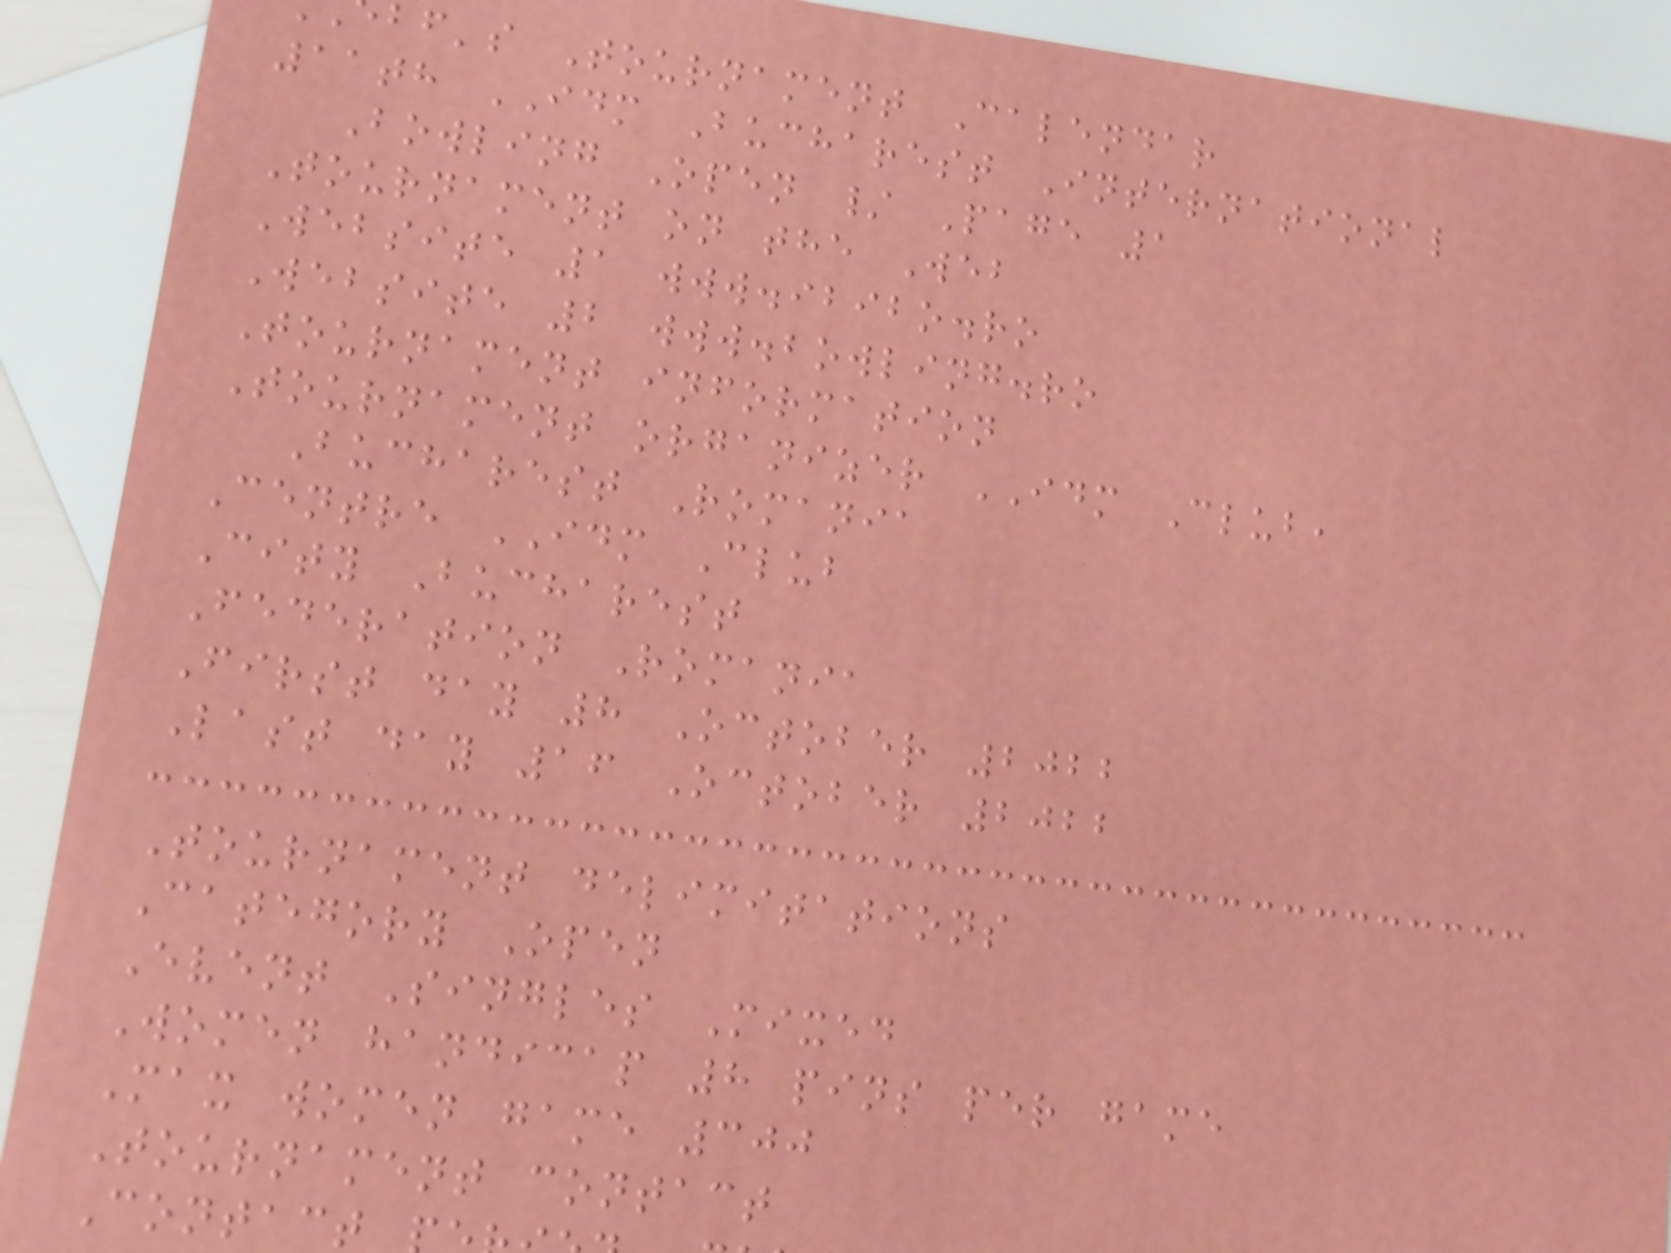bf's Tournament Calendar
11th IDM Bucharest International
Bowling Open / Page 1
Tournament on the Web
Website 1 www.ibibo.ro
Website 2 www.bowling.ro
Tournament information
Tournament organizer IDM Club,
Bucharest Romania
Centre IDM Club
City Bucharest
Federation Romania
First day 8 October 2022
Last day 16 October 2022
Tournament delimitations
Category Open
Event Singles Mixed
Women handicap 8 pins per game
Max women game 300
Tournament contact
